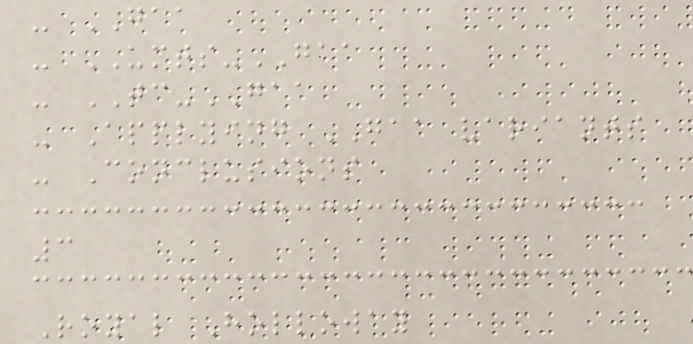- GAA
- UMTS-GAA
- TC-GAA
- Applying GAA variants
- Conclusions
3
Royal Holloway
